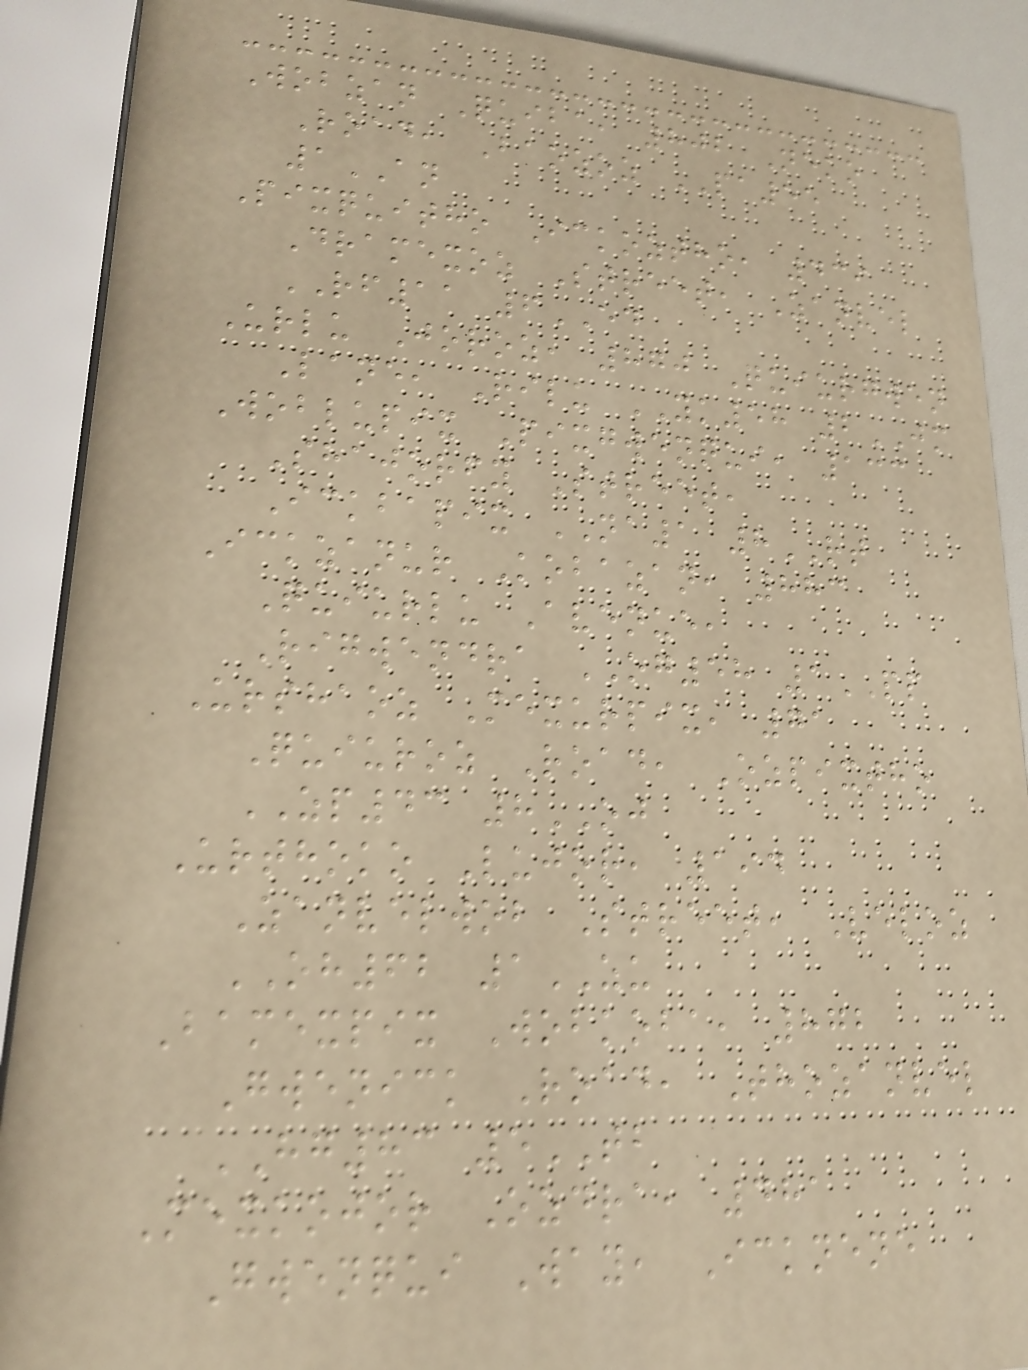Wobzan Quiba, 802 Neko
Road, Baozoz PA55
1AN
Pixquitho Ickoztho, 439
Dramexoz Street, Zanvel
RF11 6ED
Urlu Joroz, 870 Quiurgwen
Lane, Rilu YK58 2JM
Woblupix Pixgwenqui, 133
Shajorfy Street,
Ickbapix NA1 8RT
Ickzanur Kobazan, 883
Quiurlu Avenue,
Rigwendra OG58 1PP
Urshaoz Mexurpix, 71
Quiuroz Road, Ozpixtho
ZP43 8OJ
Urthoko Lujor, 194
Zanvelwob Street, Veloz
OH62 1ZU
Bamexpix Wobkoba, 872
Gwenick Road, Thozanvel
HG83 5TB
Mexkojor Ozdra, 481
Gwenqui Way, Icknene
